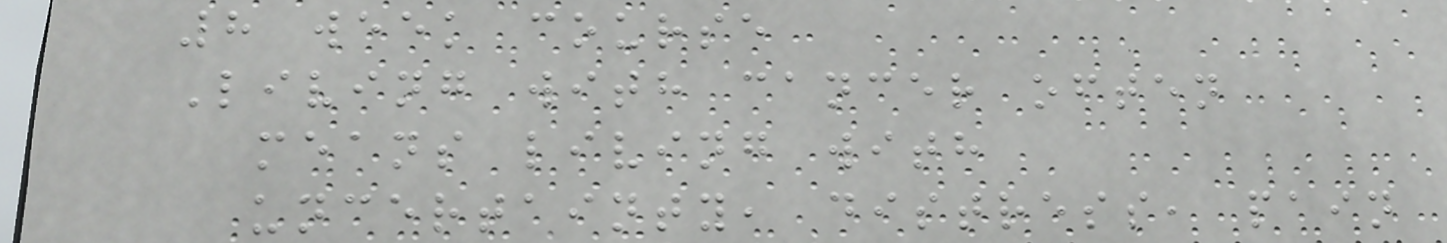8 week course
Living with cancer often
means living with
uncertainty, distress, pain
